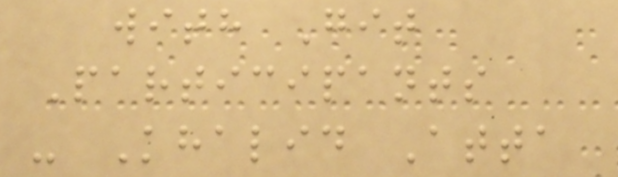with Git
Participants
- Khalid Atta
